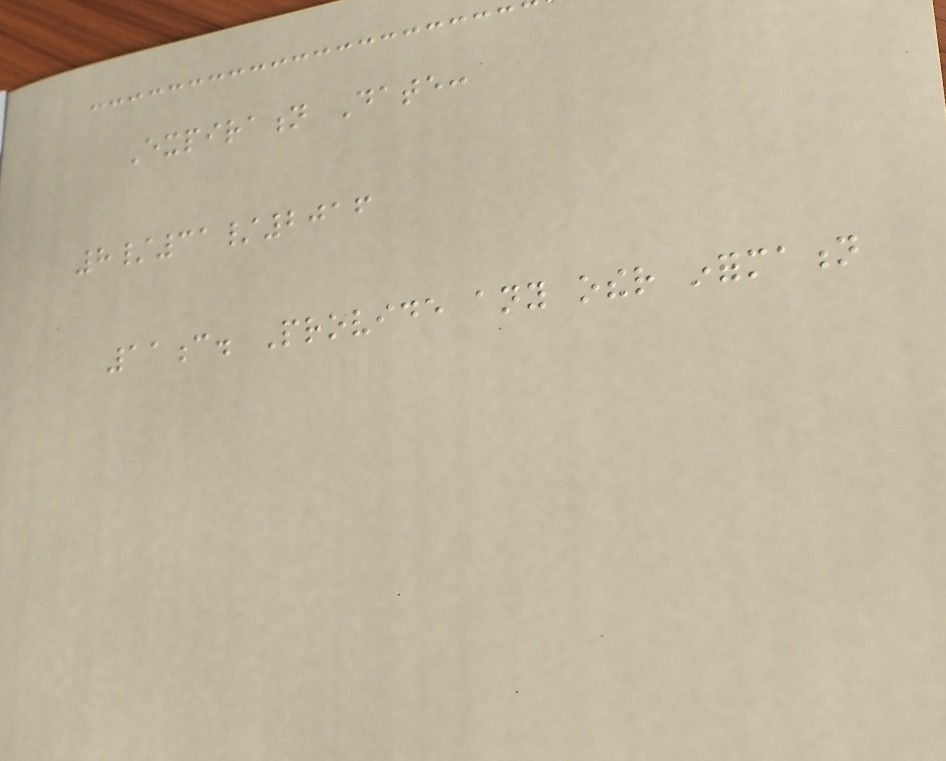Expiration Date:
8/31/2016
11c. Provide any other information
